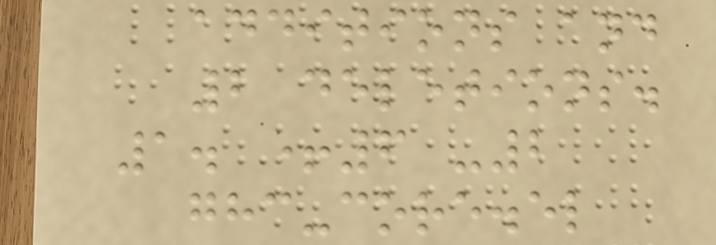additions and
2 deletions.
1. +6 -2
ghc-core.el
